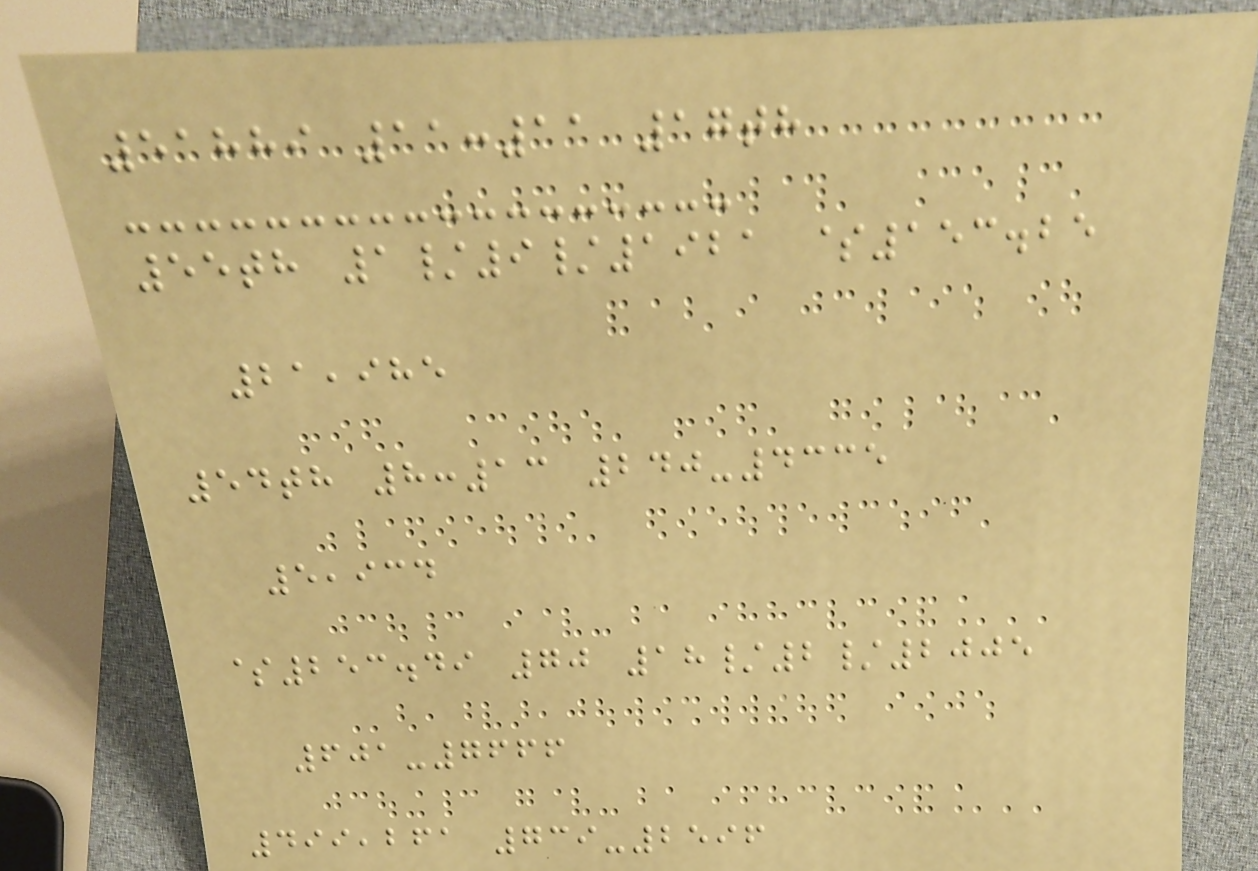51889 11:11 17th
55th 1/9/1921 $153.25
21,985
54th 8:13 240-4335
5,934
$253.49 70 18/2/2005
601-7666
499,261 739-2596
